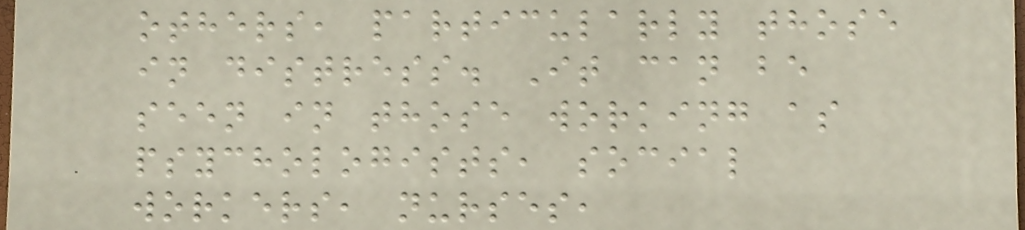others, particularly those
in distress. It can be
seen in those working as
psychologists, social
workers, nurses,
